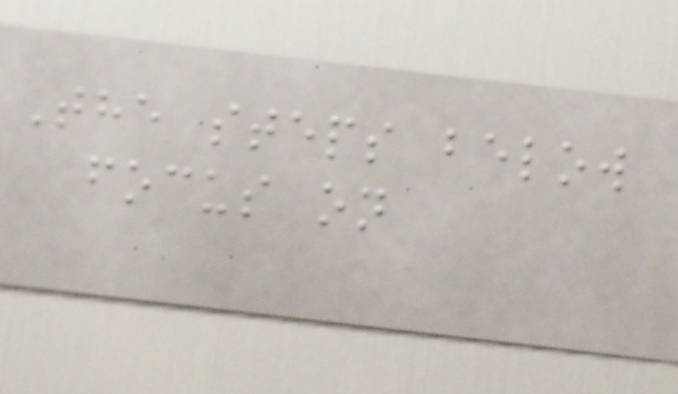The steps below
focus on
